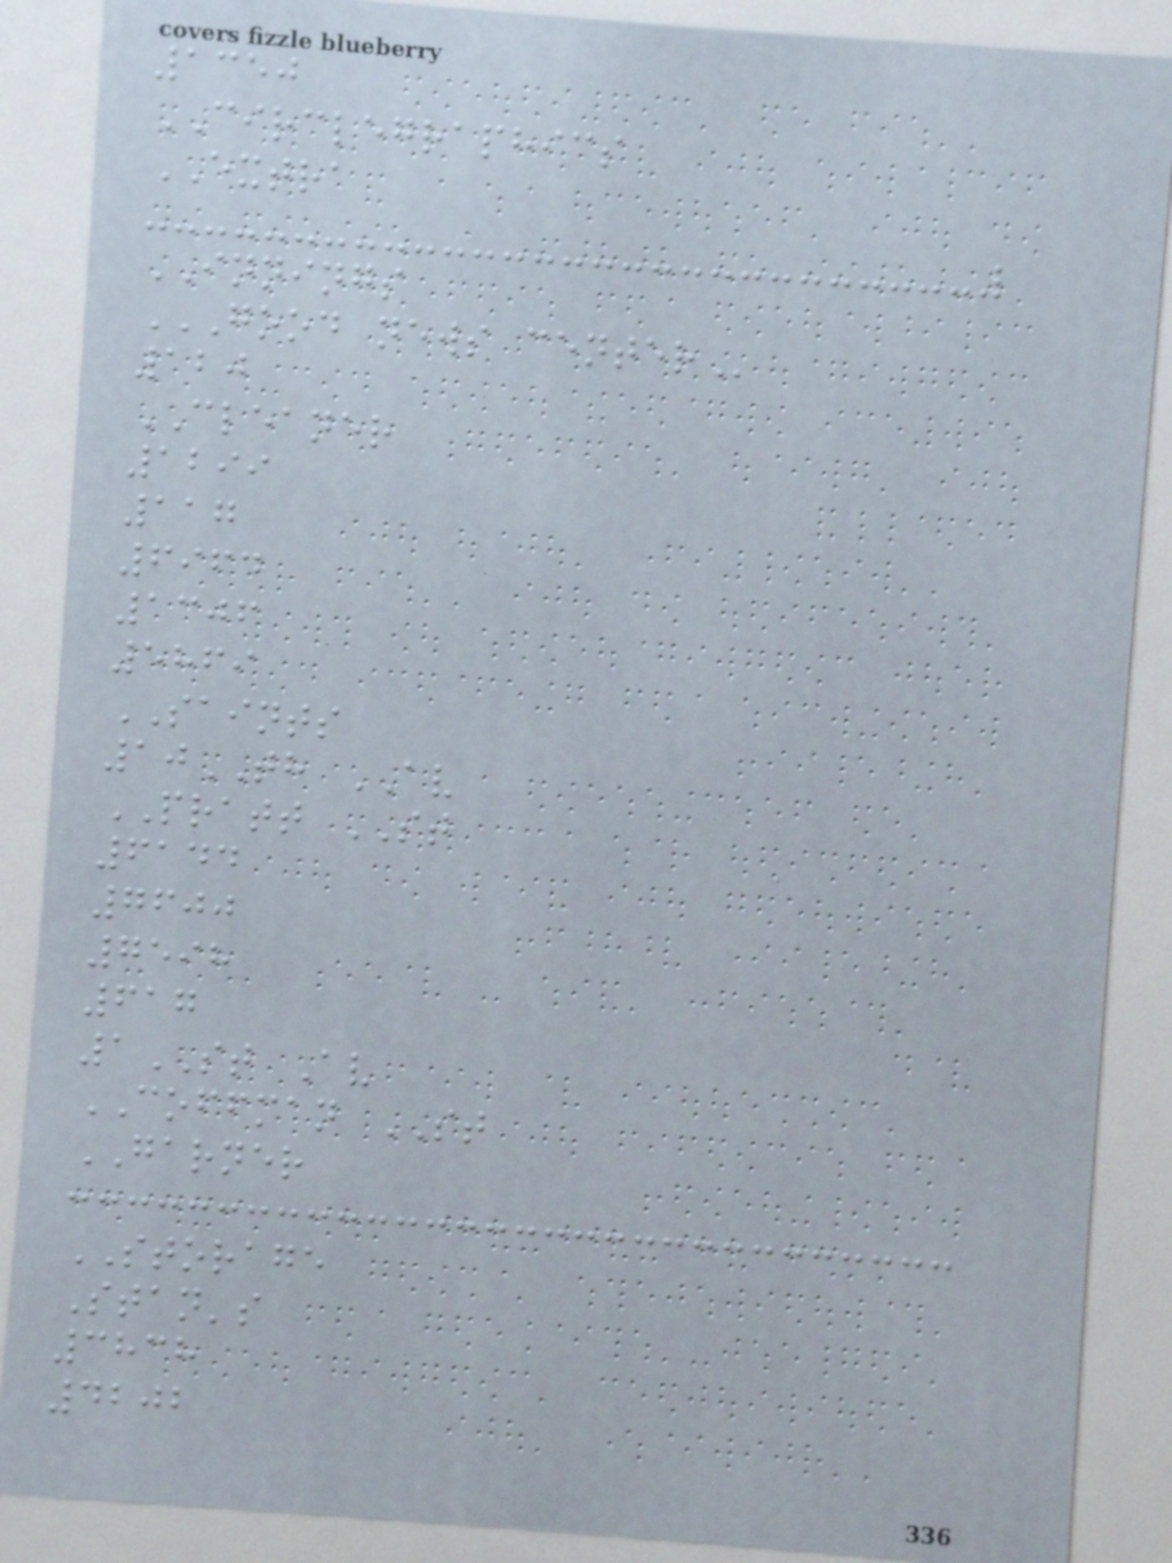1350
CIRCLEGRAPHICS
EXTRA
INNINGS
GOOD NEWS CENTER
120
CLEANER
1299
117
6964
1306
5869
SAINTS
10TH AV
PRATT ST
6144
7600
7598
617
1ST Av
COFFMAN ST
GARNER
STORAGE
Stan's
3838
4202
